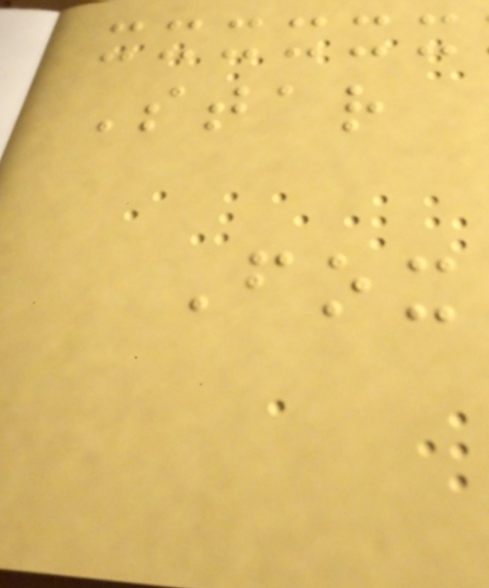Star
Fox
